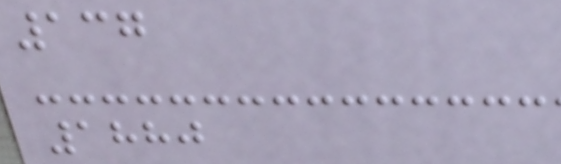137
1880
